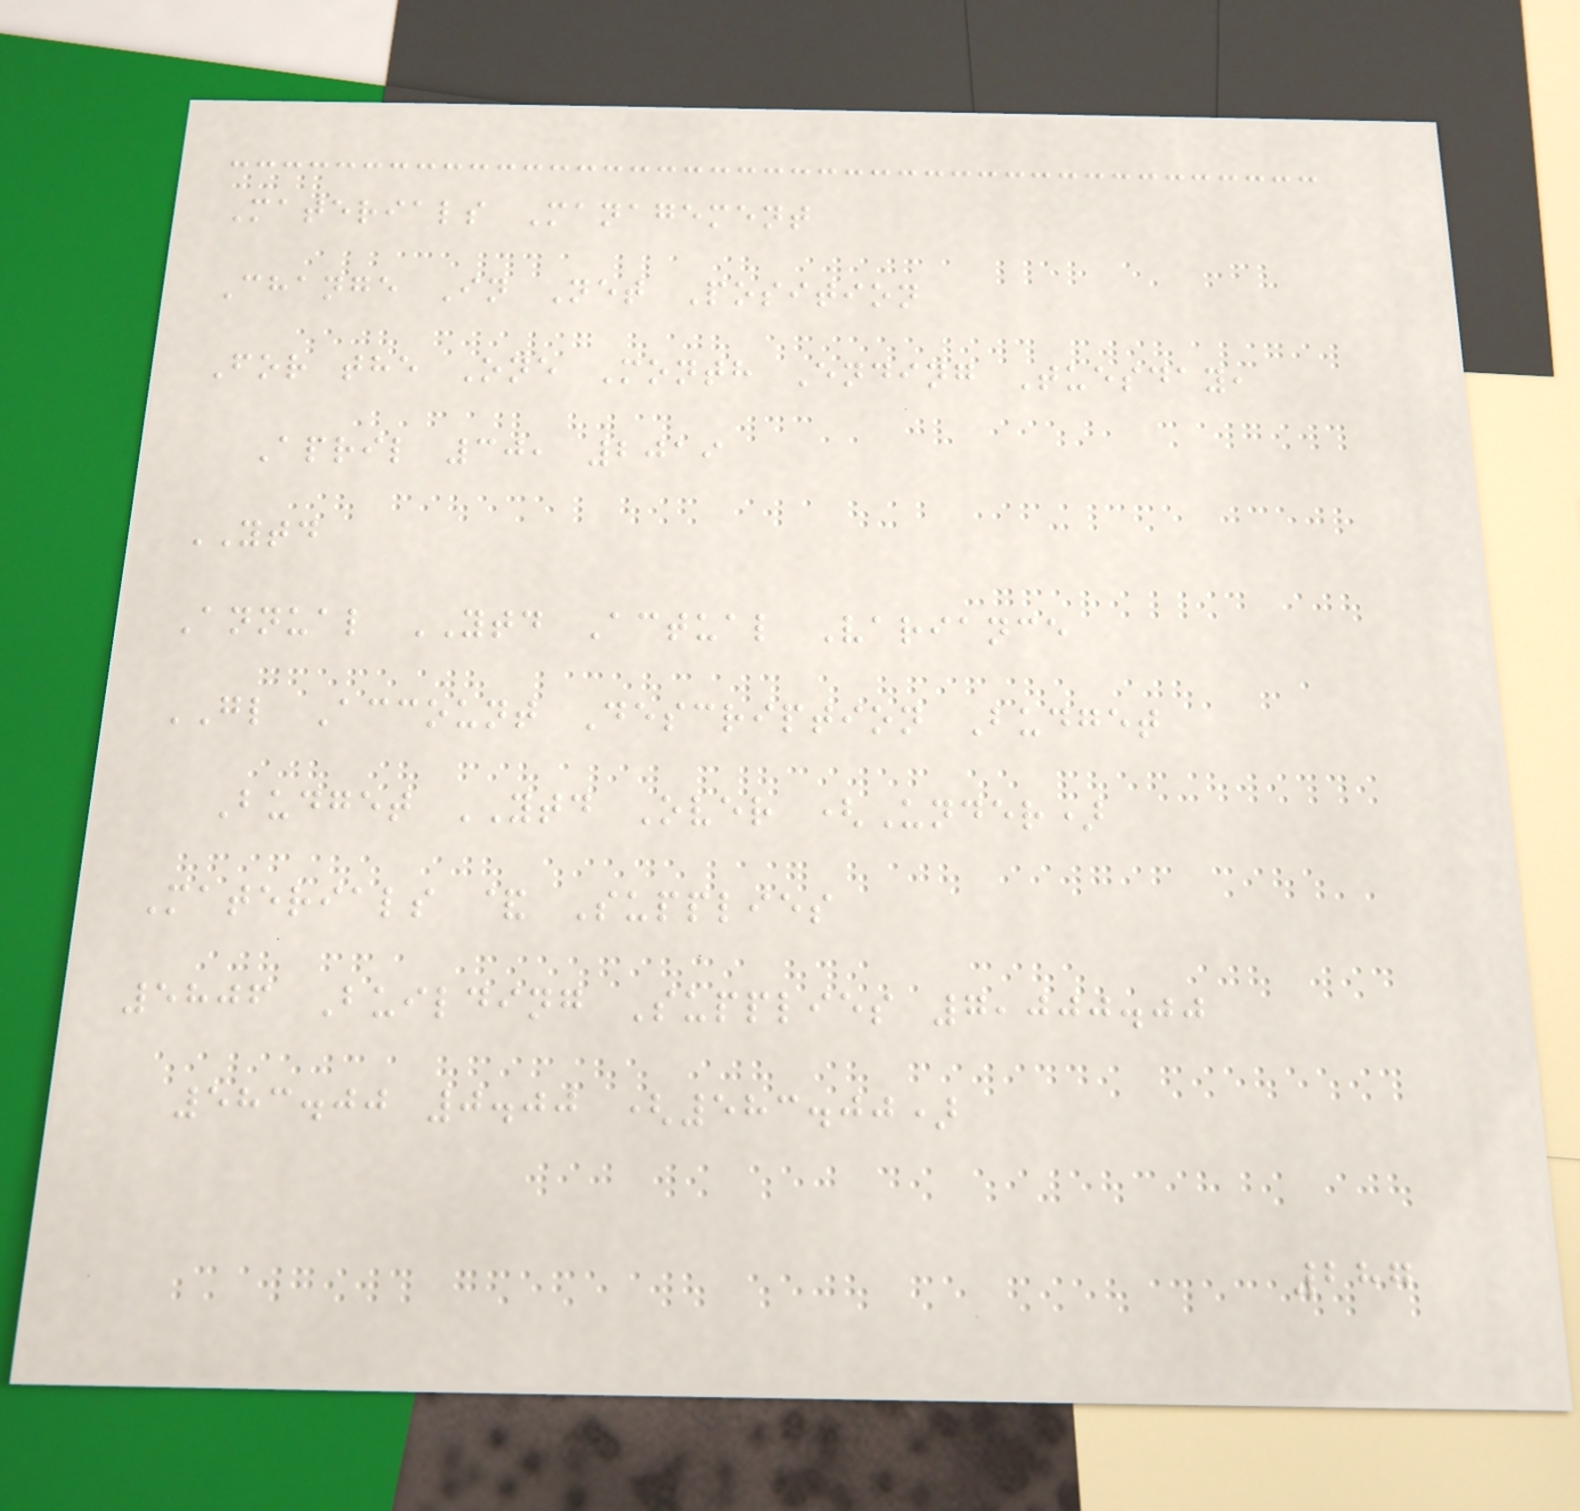Materials Management
Change In Net Position
For the One Month Ending Tuesday,
April 30, 2019
YTD
Annual YTD Actual Variance
GL Account Description Budget
Budget YTD Over (Under)
Materials & Supplies
5806 Building Supplies 7,000.00
583.00 0.00 (583.00)
287
